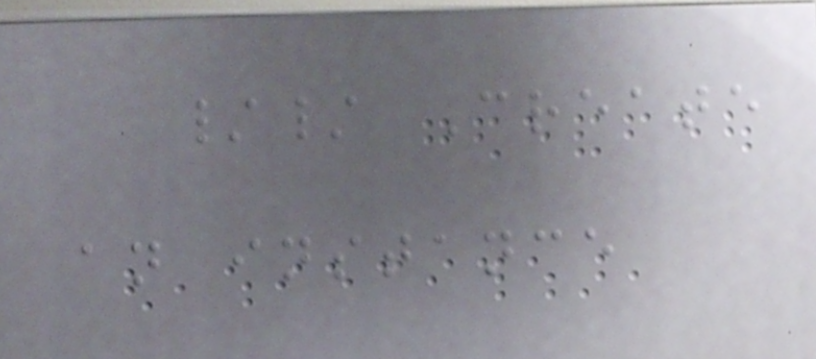// Create
an instance
